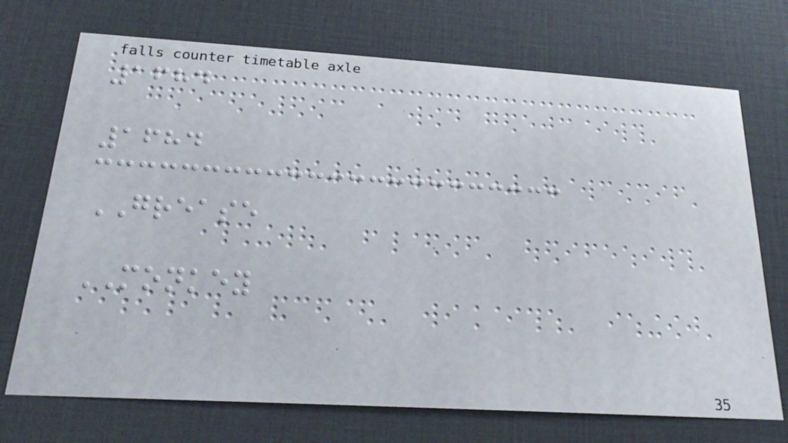1684
1684
GREASE
MONKEY
